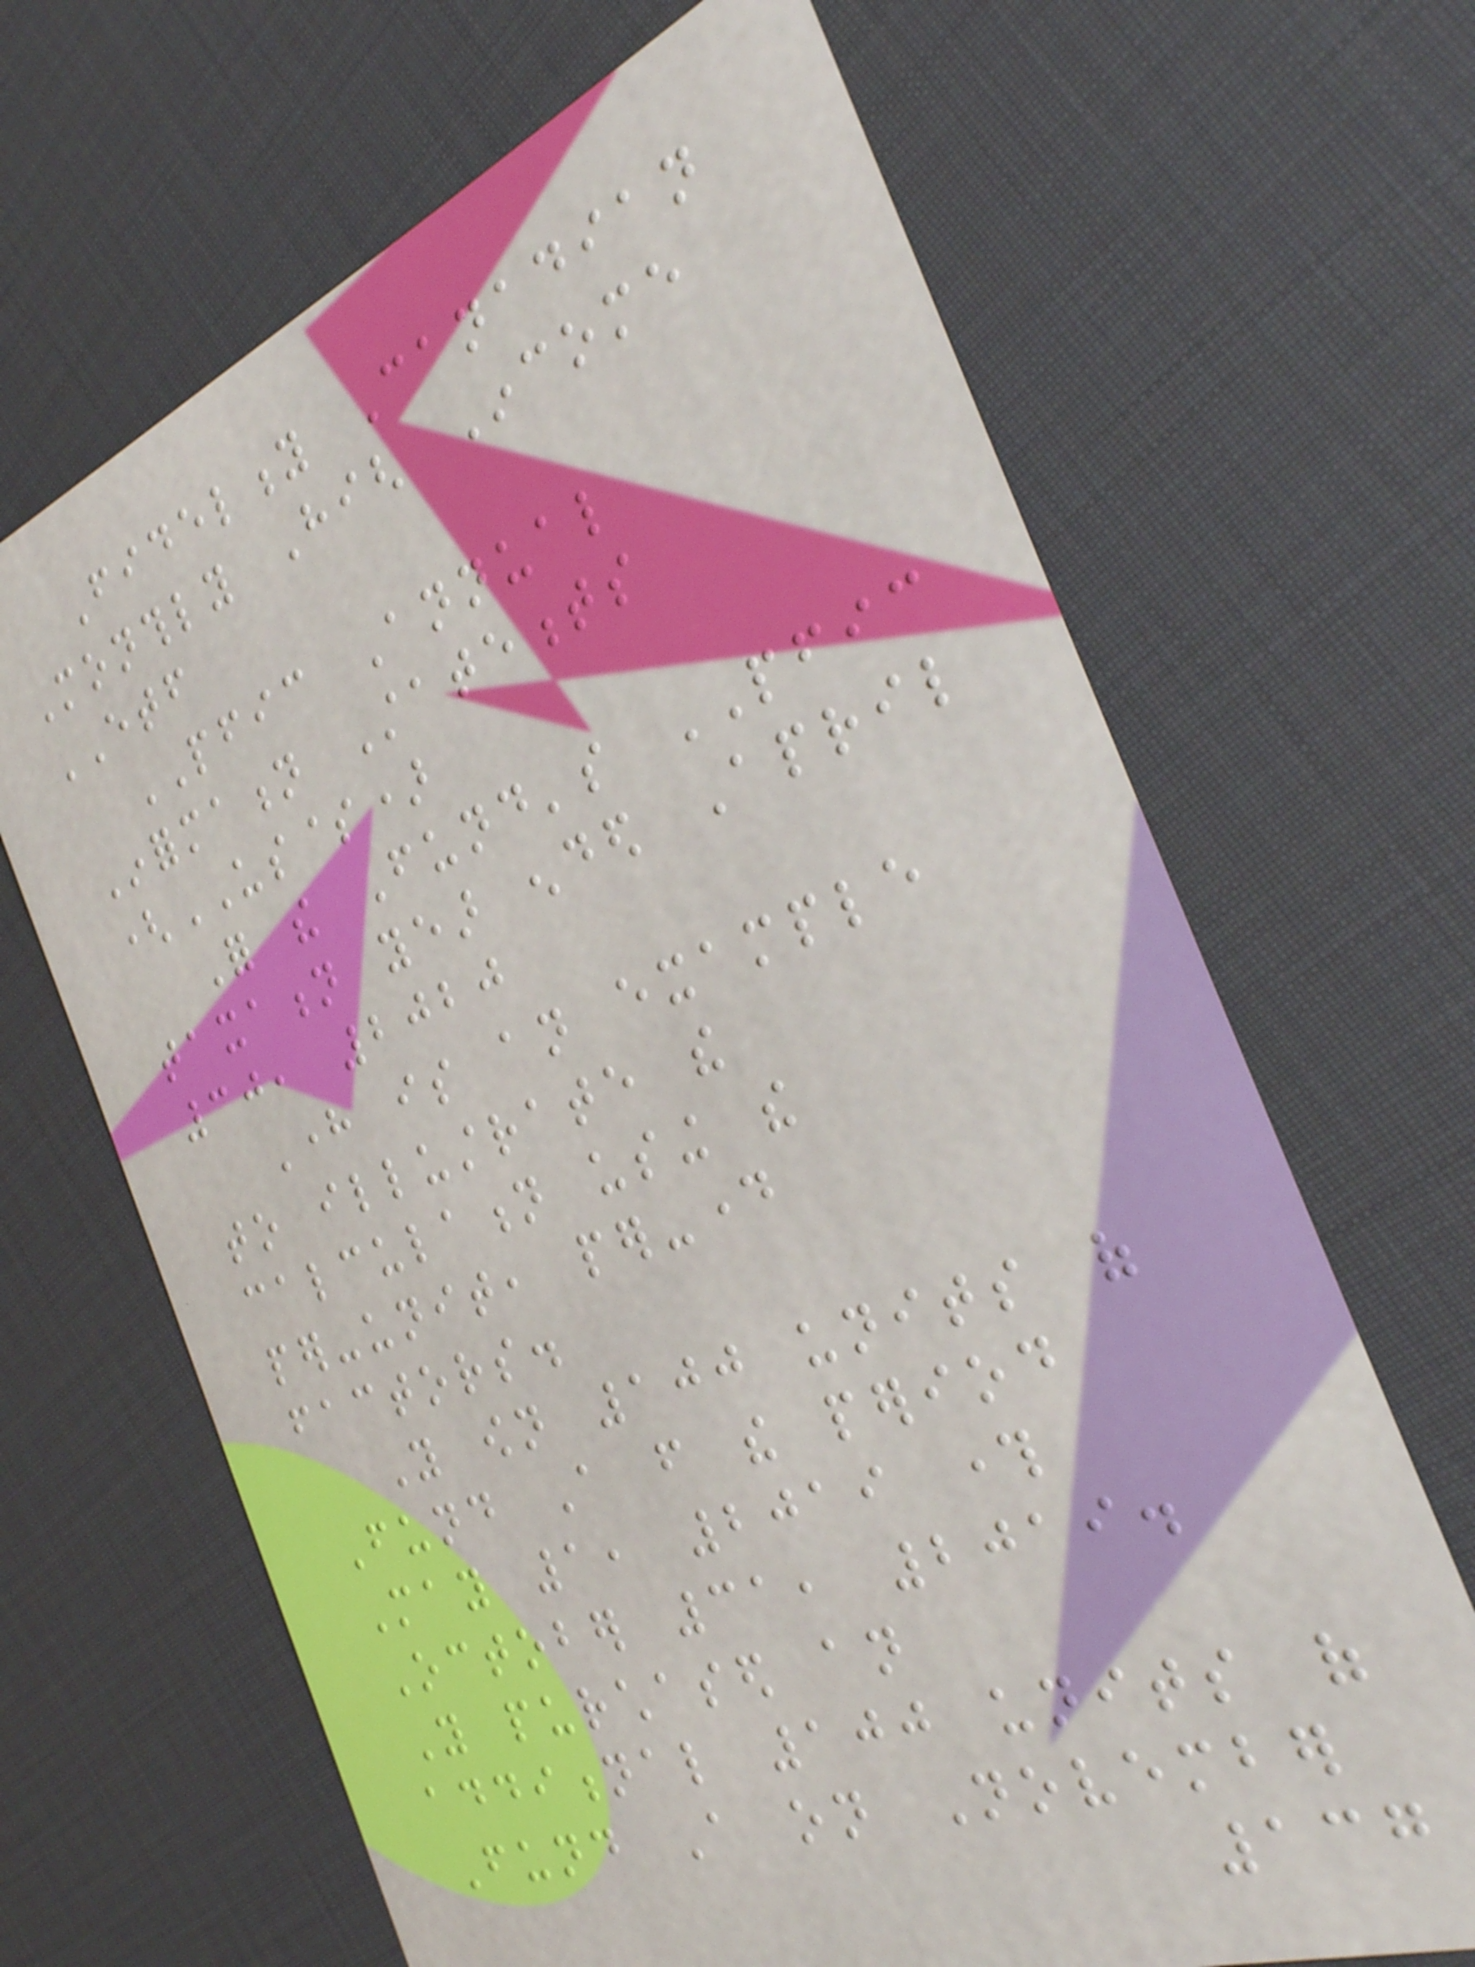Fidelity Canadian
Monthly High Income
ETF
PFIC Annual
Information Statements
(US$)
For the Fund's PFIC
taxation year ended April
30, 2020
Here is an example
to illustrate the
calculation using the
per-unit, per-day
factors.
You own 100 units of
Fund A from the period
May 1, 2019 through
October 31, 2019.
You purchased an
additional 100 units of
Fund A on November
137
